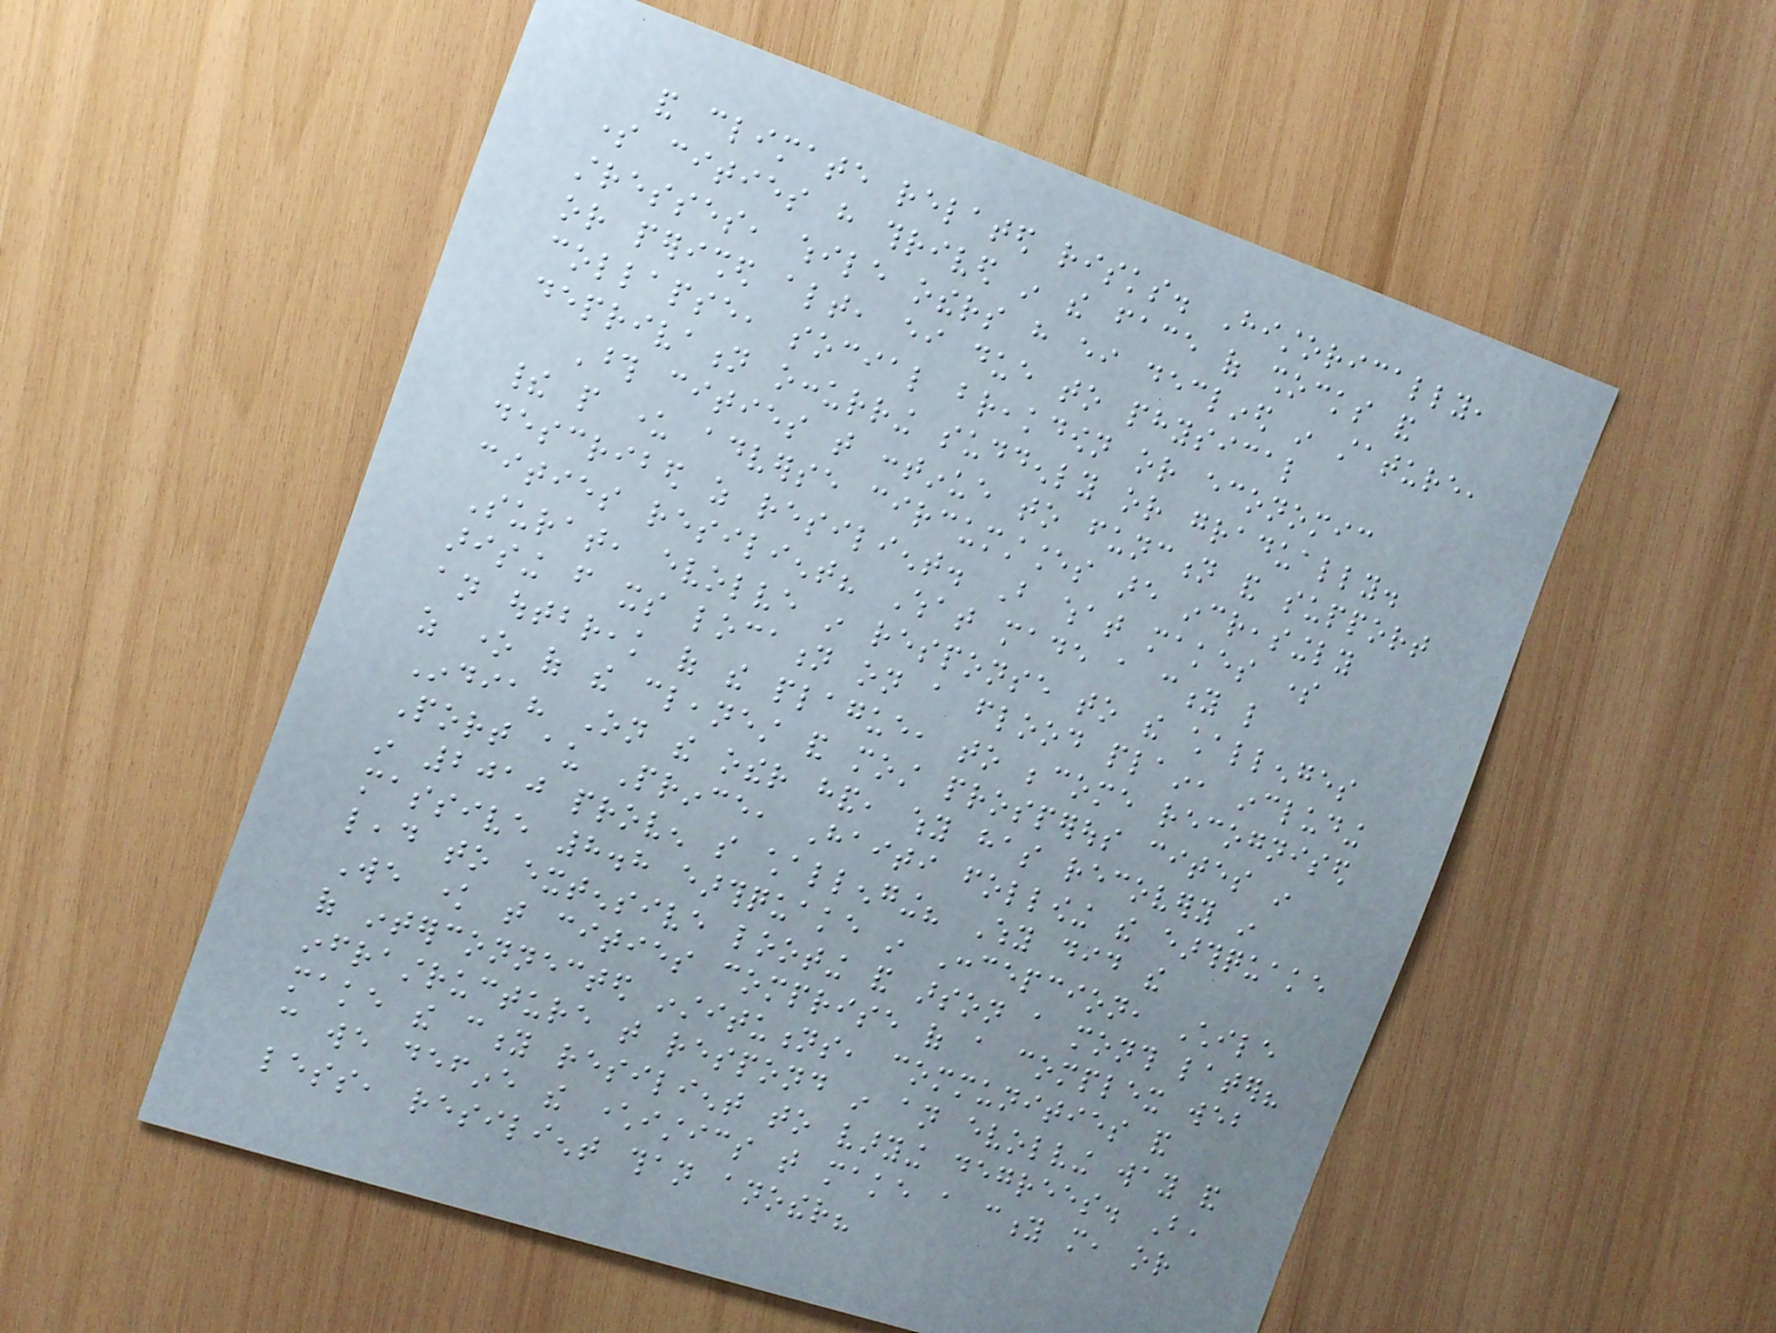and climate related risks. Historically,
some cities have thrived in the face of shocks and
stresses, while others have either declined in stature,
or perished altogether, either due to physical
collapse, social breakdown or economic
deprivation occurring suddenly or gradually.
Those cities that continue to function and support
their people under adverse circumstances are increasingly
described as resilient. But what makes some
cities resilient? What made a city like
Surat, evolve in response to the challenges
arising from its location on a flood plain, including
an outbreak of the plague, to become recognised
as one of the cleanest and most prosperous cites in
India? On the other hand, why has recovery in
Port au Prince, Haiti following the earthquake
in 2010 proven so challenging? Why did the
massive 8.8 earthquake in Concepcion, Chile
lead to extensive looting and arson a month later?
We know that cities comprise of a complex web
of interconnected institutions, communities and
infrastructure that respond in an evolving way and
make the city resilient to varying degrees. But,
can we define the characteristics that make a city more, or
less, resilient than another?
